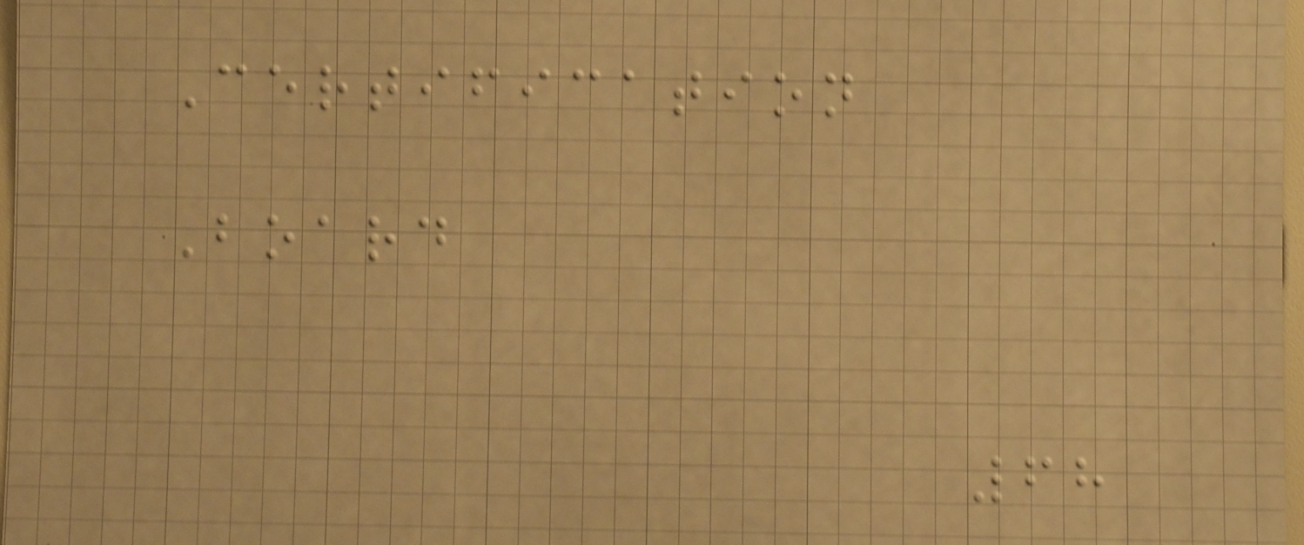Certification
Board
68
